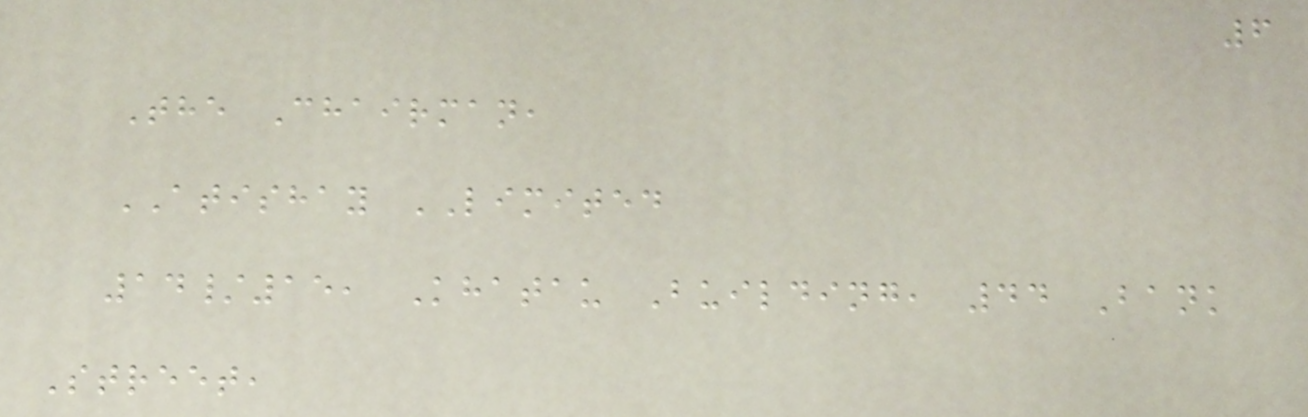6
The Chairman,
ATISHAY LIMITED
14/15, Khatau Building, 44 Bank
Street,
